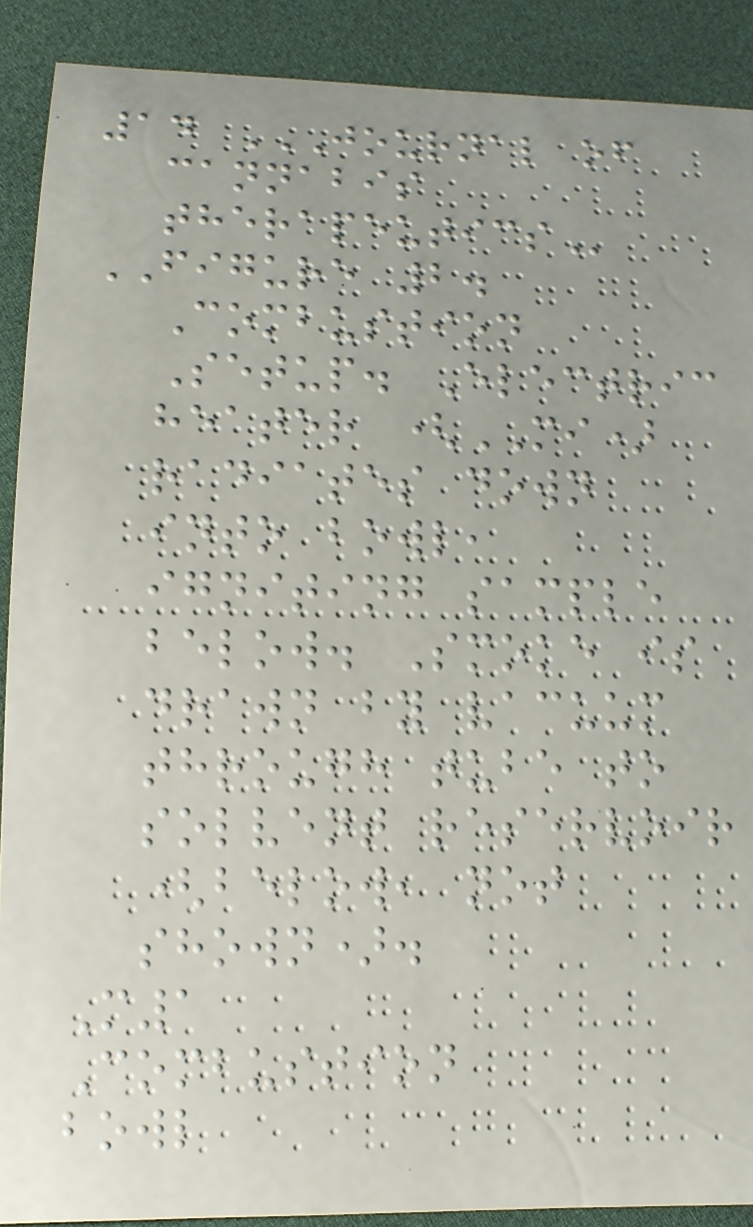14 JOURNAL OF
CANNABIS
THERAPEUTICS
FIGURE 2.
Combustion
Setup. Electric
heater (MI)
radiates down
into bowl,
igniting sample
below. Smoke is
drawn by vacuum
through tube to
solvent reservoir
(below, not
shown).
M1
Combustion
bowl
